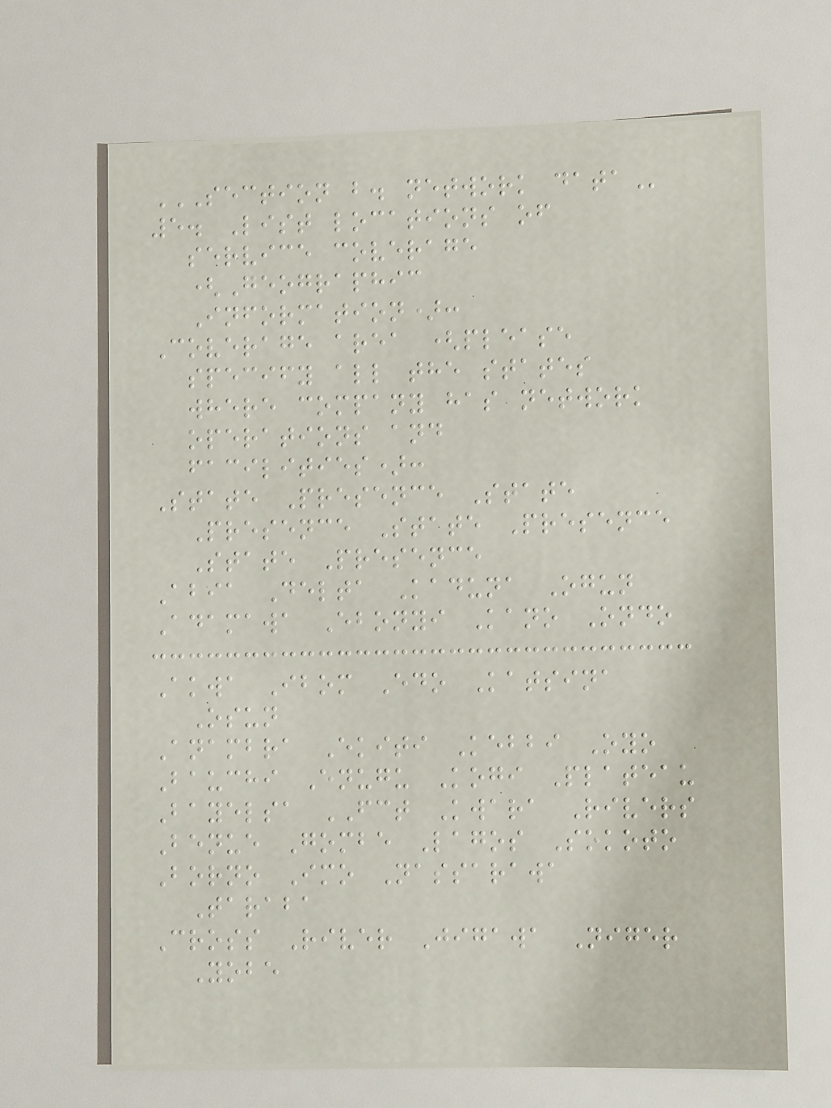SECTION B. NETWORK DATA
5. List locations of
service coverage
(Geographic
Information):
Coverage area (please
specify all the states
where company has network
operations and
facilities):
State Presence State
Presence State Presence
State Presence
Abia Delta Kaduna Ogun
Adamawa Ebonyi Kano Ondo
Akwa Ibom Edo Katsina
Osun
Anambra Ekiti Kebbi Oyo
Bauchi Enugu Kogi Plateau
Bayelsa FCT Kwara Rivers
Benue Gombe Lagos Sokoto
Borno Imo Nassarawa
Taraba
Cross River Jigawa Niger
Yobe
